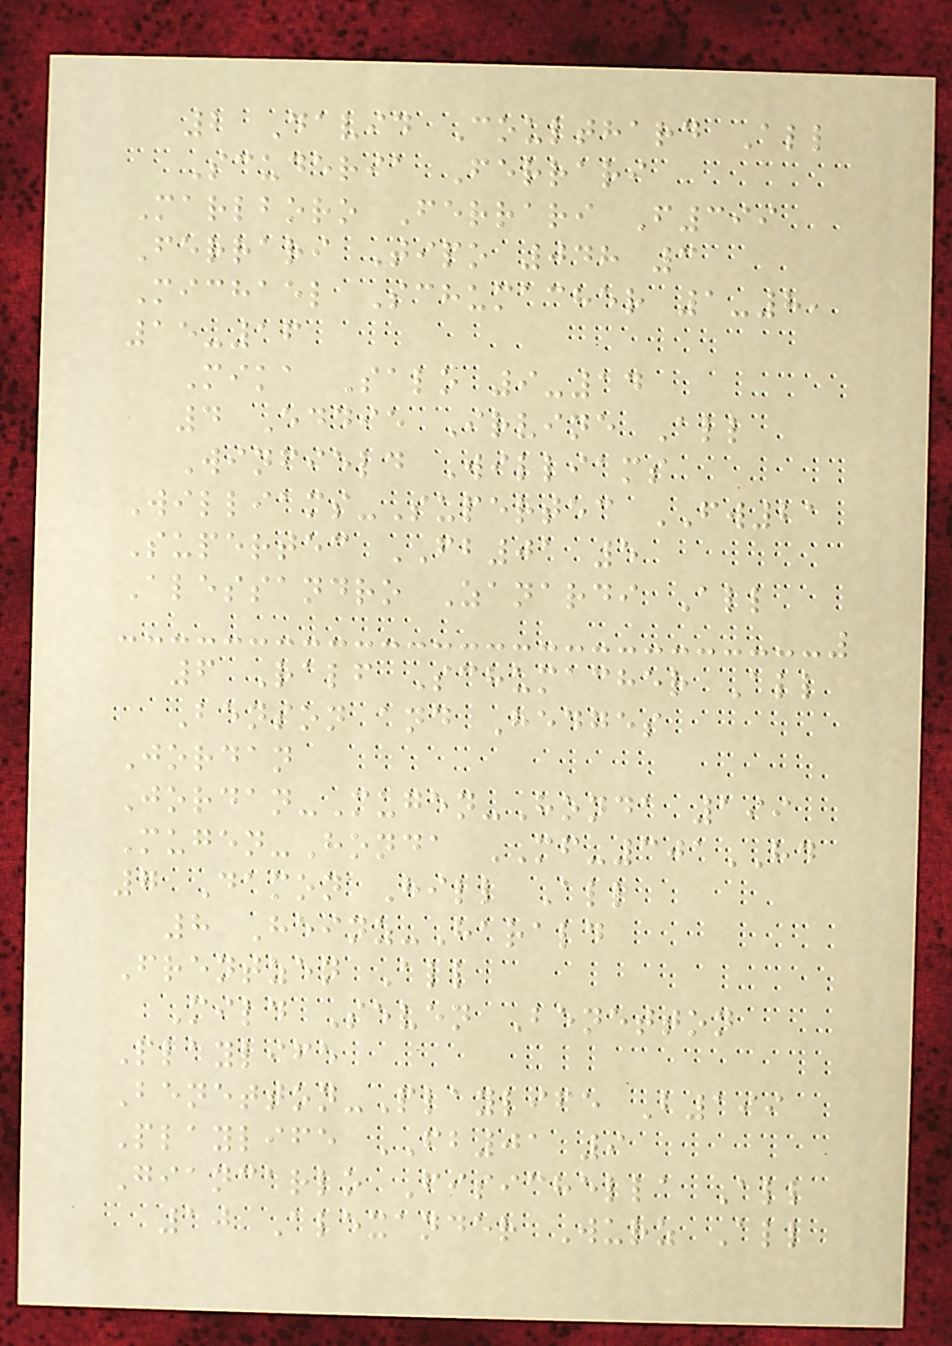2 David Coulthard All
Scuderia Ferrari
Marlboro Ferrari F399
Ferrari Tipo 048 3
Michael Schumacher 1-8,
15-16
Mika Salo 9-14
4 Eddie Irvine All
Winfield Williams
Williams-Supertec FW21
Supertec FB01 5
Alessandro Zanardi All
6 Ralf Schumacher All
Benson and Hedges
Jordan
Jordan-Mugen-Honda 199
Mugen-Honda MF-301HD
7 Damon Hill All
8 Heinz-Harald
Frentzen All
Mild Seven Benetton
Playlife
Benetton-Playlife B199
Playlife FB01 9
Giancarlo Fisichella All
10 Alexander Wurz All
